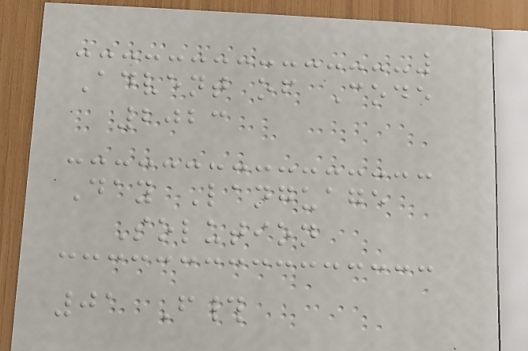Advent of Code
2023
Day Language
Solution
01 F#
